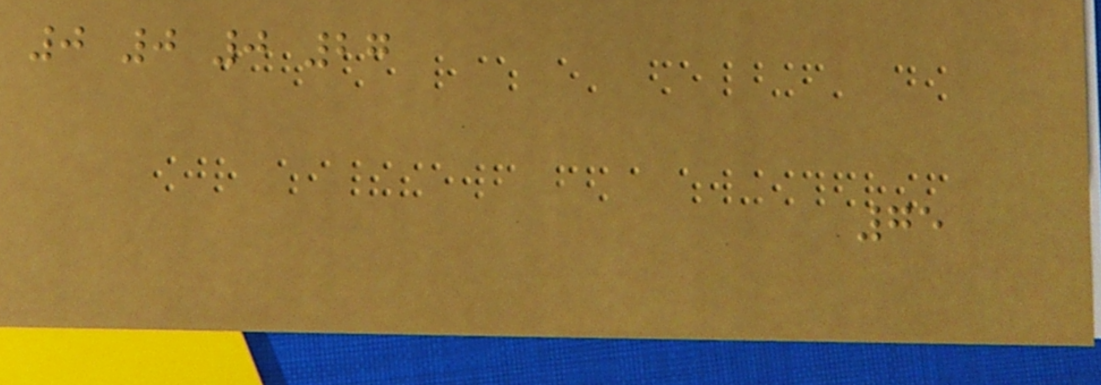0 0 0 27
75
